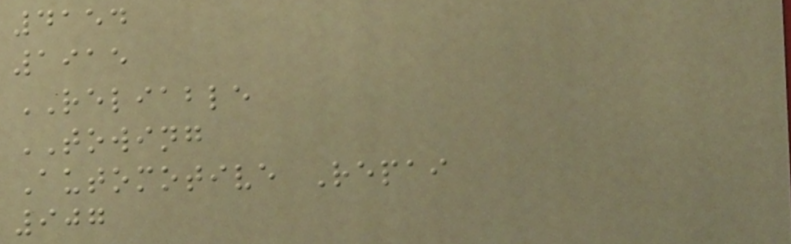4154
1915
RELIABLE
TOWING
Automotive Repai
907
